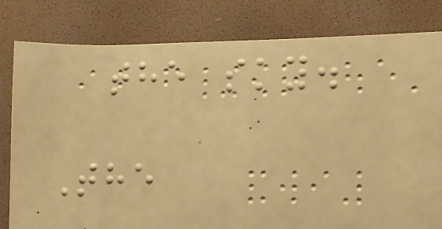the sky.
The
